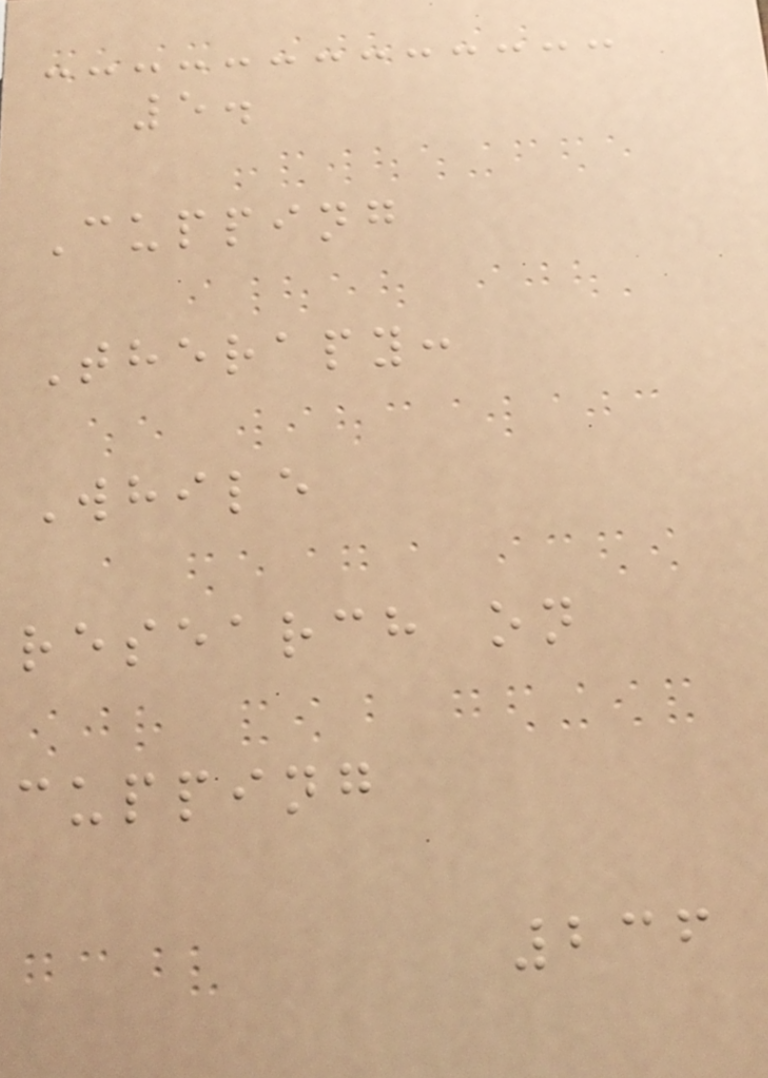5.
Cupping
Therapy:
While
research on
cupping
236
